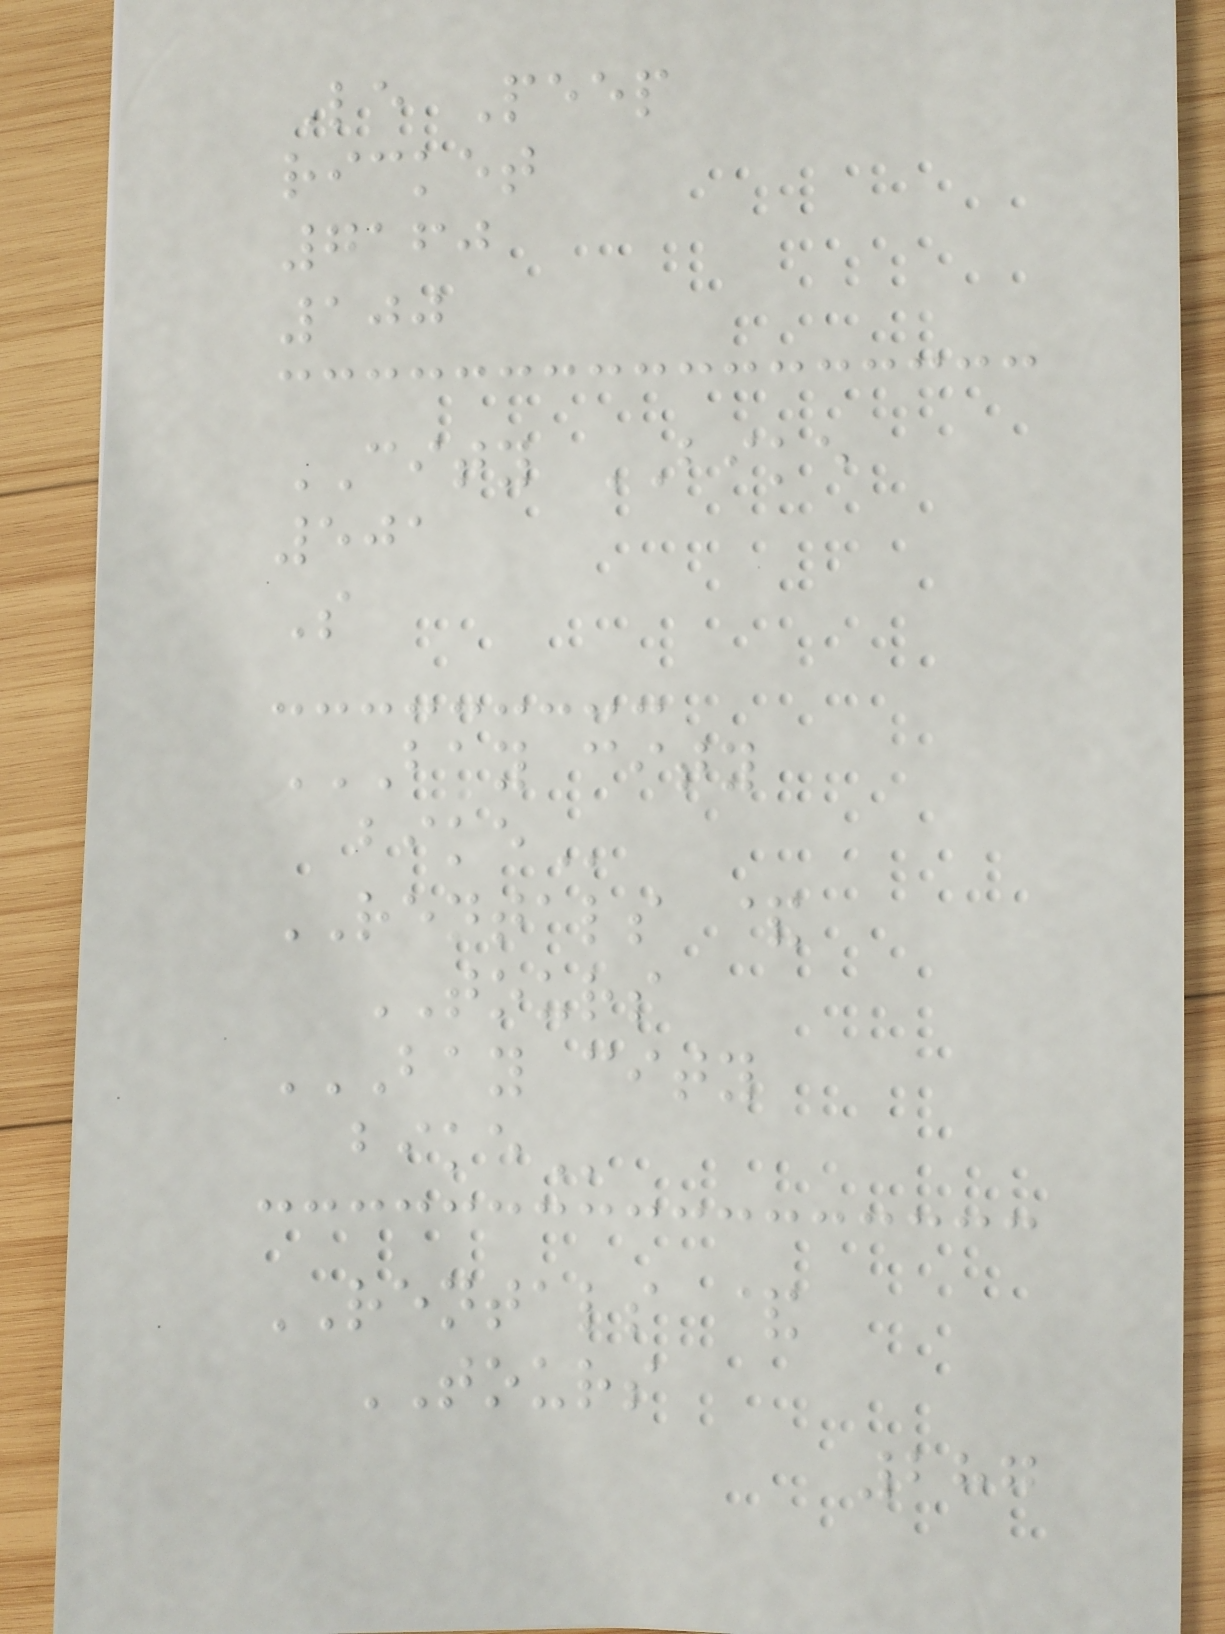Le Peep
ricket
7160
100
CITY BIKE
501
S
BAY CITY
BIKE
RENTALS &
TOURS
BAY CITY
BIKE
RENTALS &
TOURS
287
